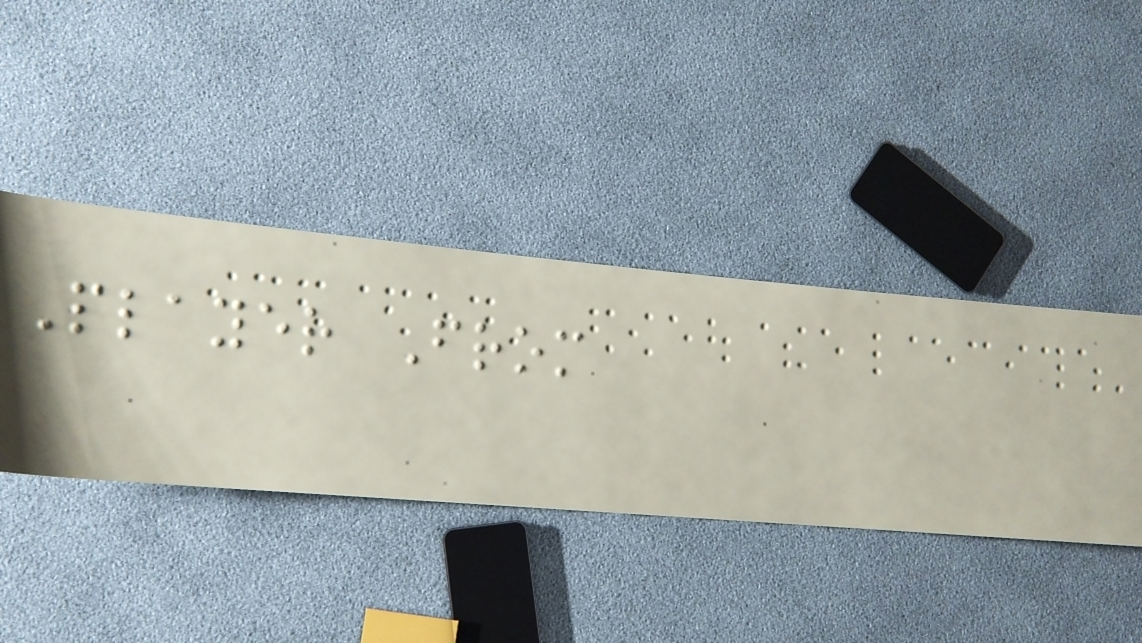Player From
